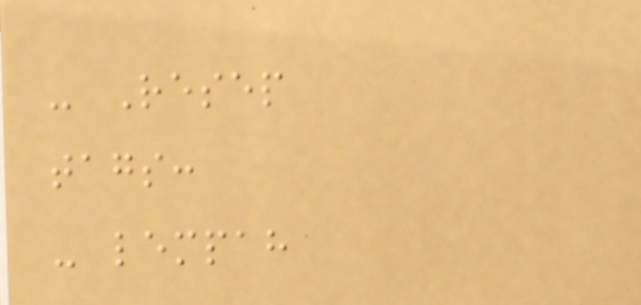- Resep
tags:
- lempah
